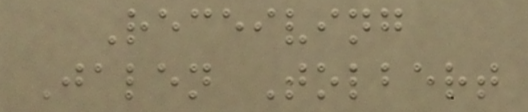Receiving
Jalen Tolbert
